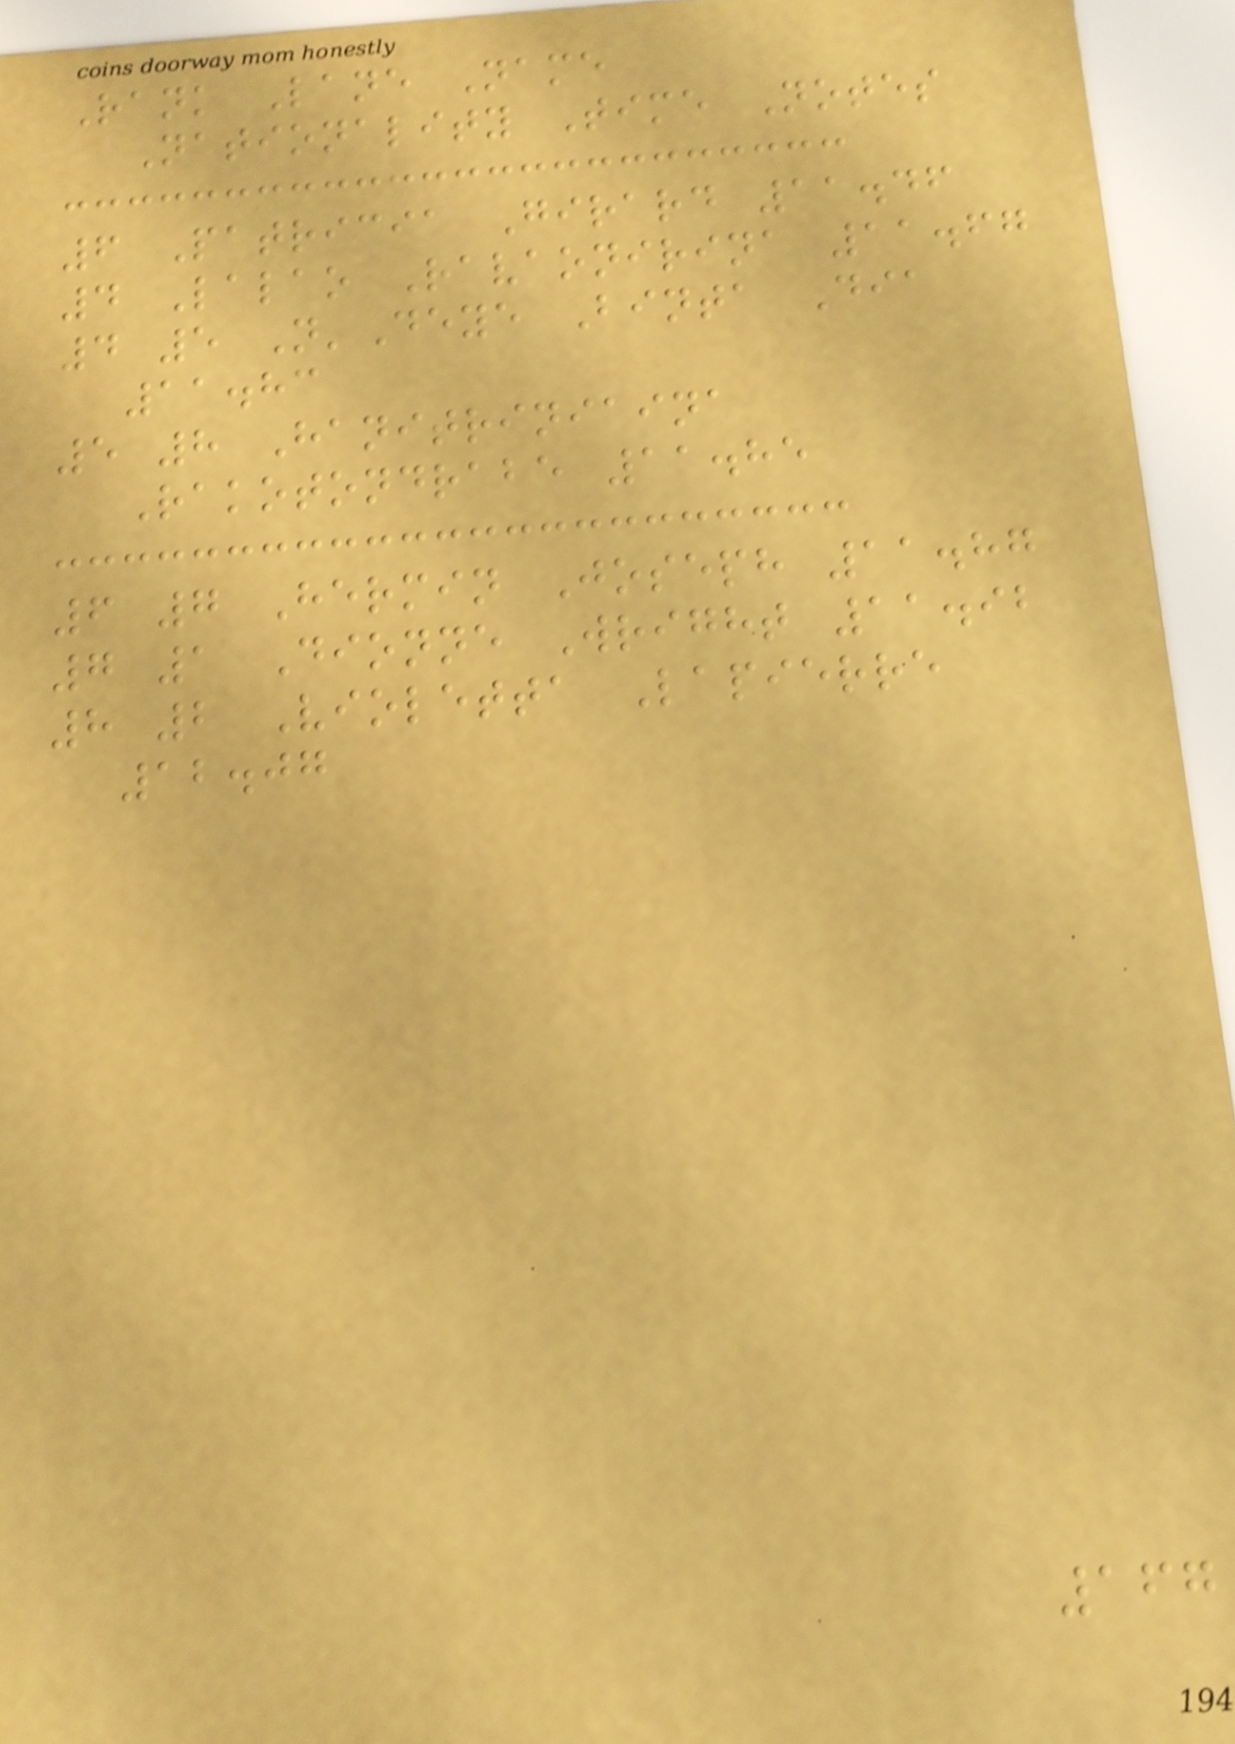Rank Lane Name
Nationality Time Notes
6 Patricia Girard 11.46
4 Lalao Ravaonirina 11.67
4 5 N'Deye Binta Dia
11.83
5 8 Hanitriniaina
Rakotondrabe 11.85
6 7 Hermin Joseph 11.87
7 1 Dionne Wright 11.92
8 2 Violetta Lapierre
12.07
167
